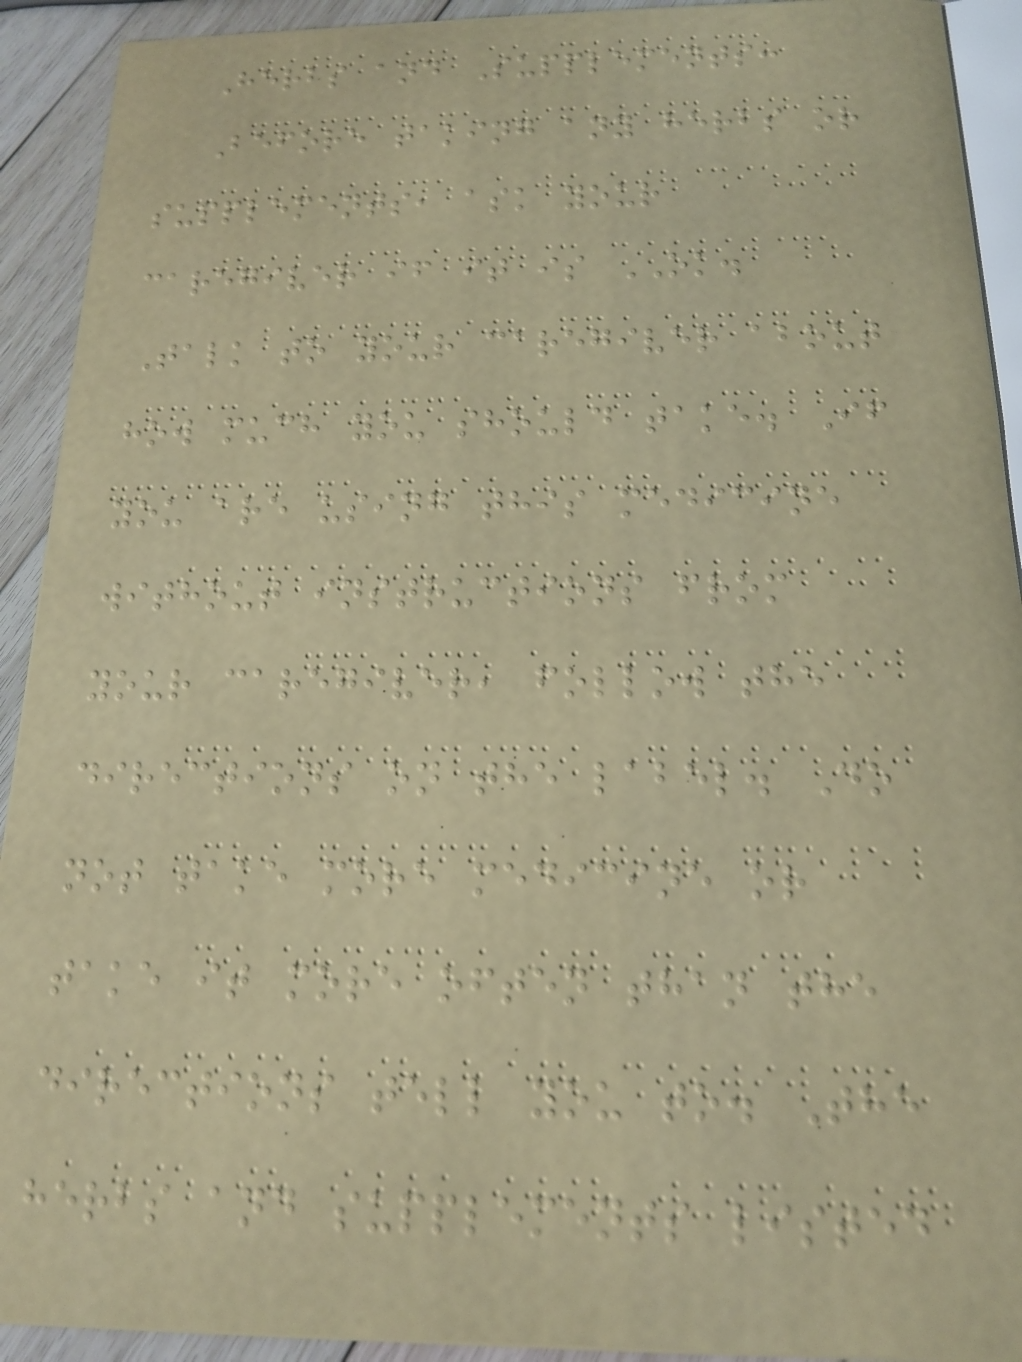Herbs and Supplements:
Before taking any herbs or
supplements, ask your
caregiver if it is OK.
Talk to your caregiver about
how much you should take. If
you are using this medicine
without instructions from
your caregiver, follow the
directions on the label. Do
not take more medicine or
take it more often than the
directions tell you to. The
herbs and supplements listed
